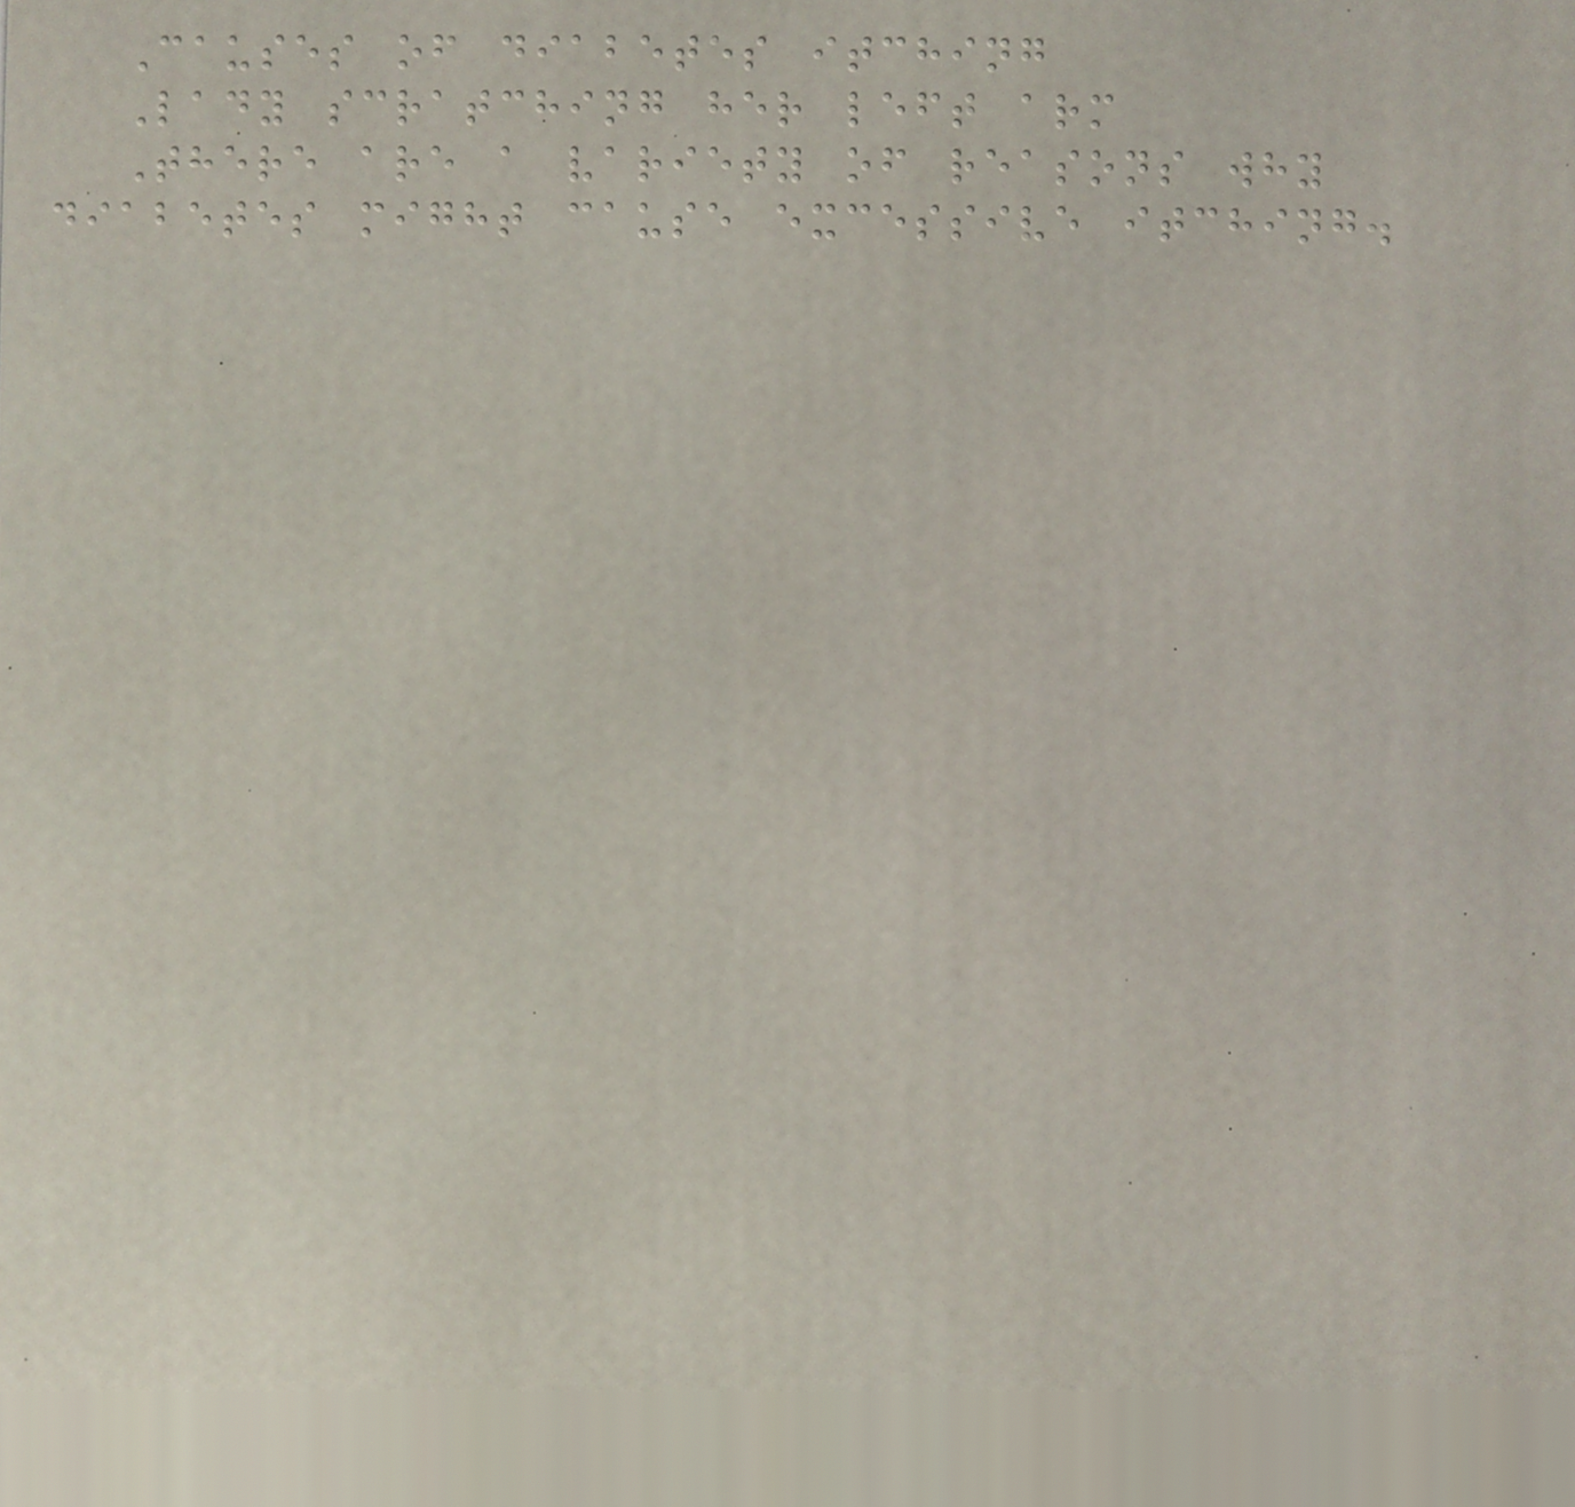Causes of diabetes itching
Lady scratching her left arm
There are a variety of reasons why
diabetes might cause excessive itching.
